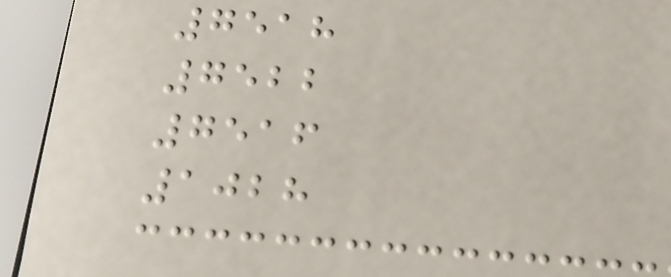7518
7522
7516
1028
